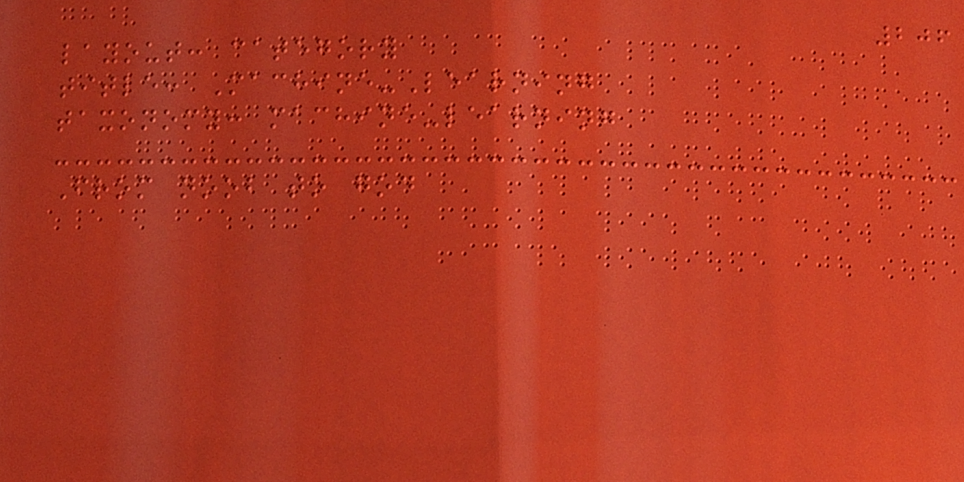206
layout: category
title: Machine-Learning
taxonomy: machine-learning
From noob to god
